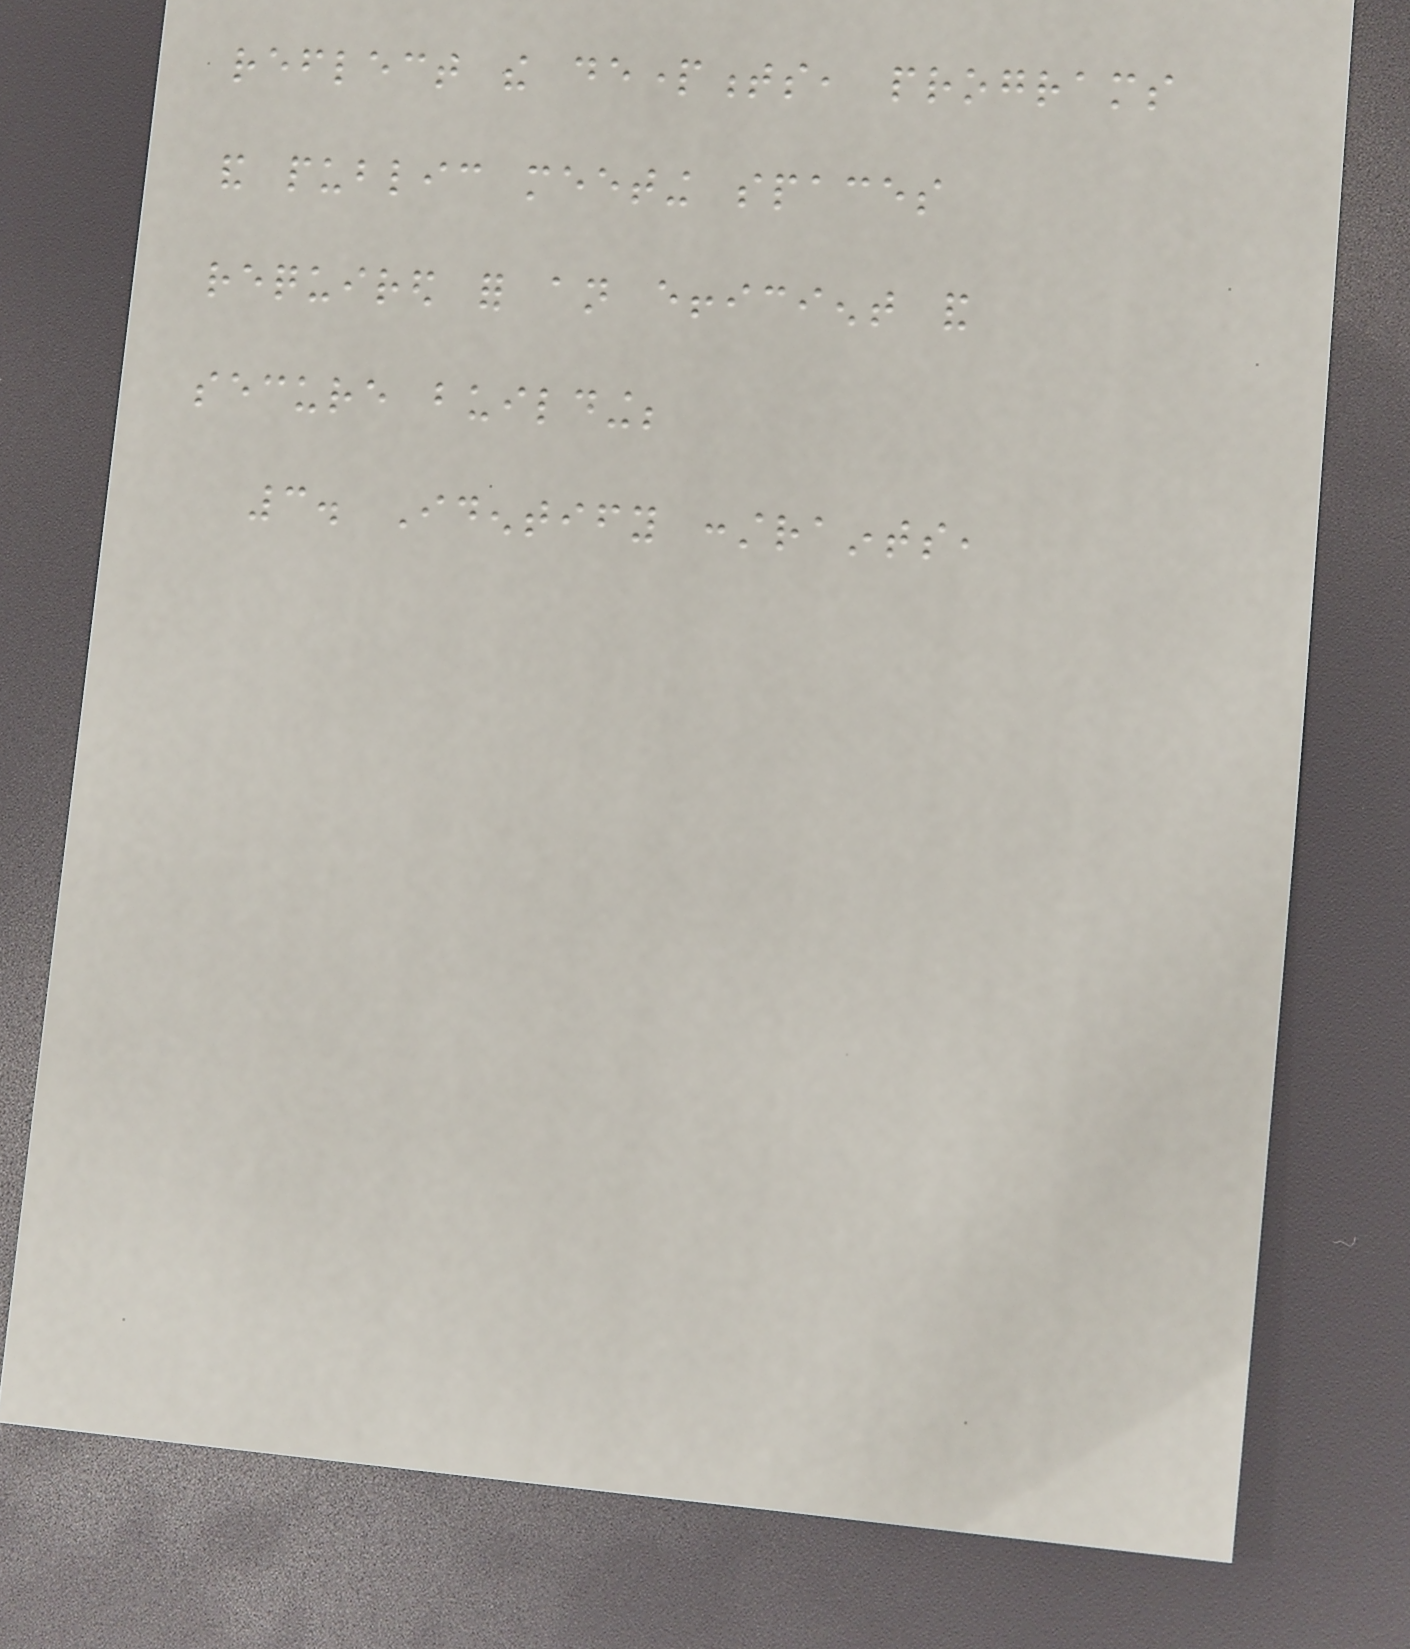reflect the departments, programs
and public meeting spaces
required for an efficient and
secure building;
3. Identify constraints,
